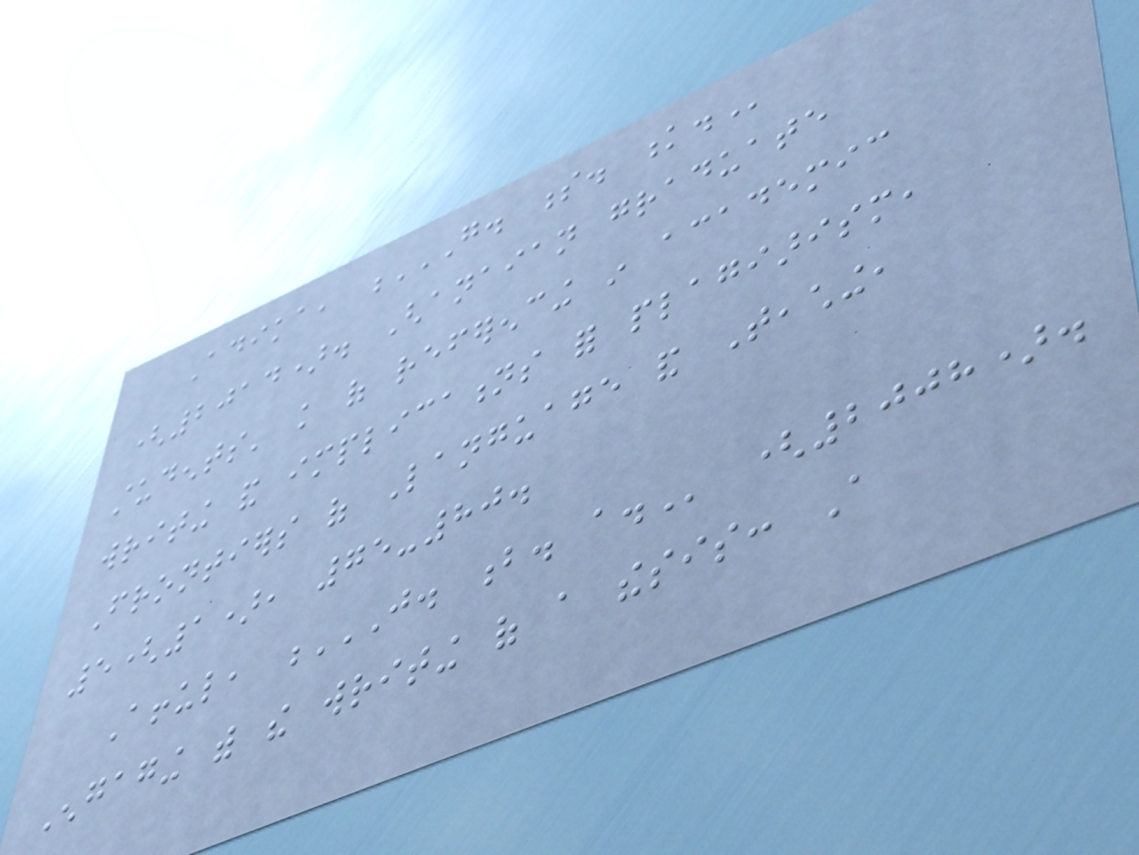Adika, G. S. K.
(2014). Ghanaian graduate
students' knowledge of referencing in academic
writing and implications for plagiarism,
Frontiers of Language and Teaching,
5(1), 75-80.
Afful, J. B. A. (2008).
Engaging with the writing of a thesis: A
